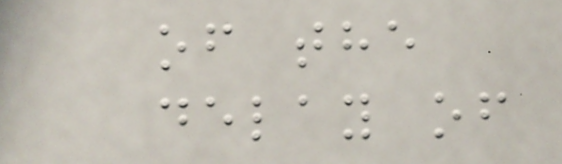of the
delay of
